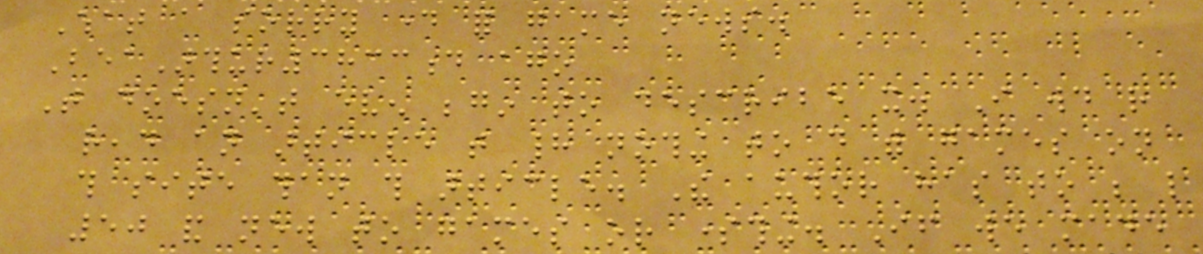What a sorry day for game news.
BeaArthur3833d ago
That doesn't even begin to describe it. I would rather
read an article that had nothing to do with games on
this site than this article. The author has to be like
50 and new to games or something. If we made
